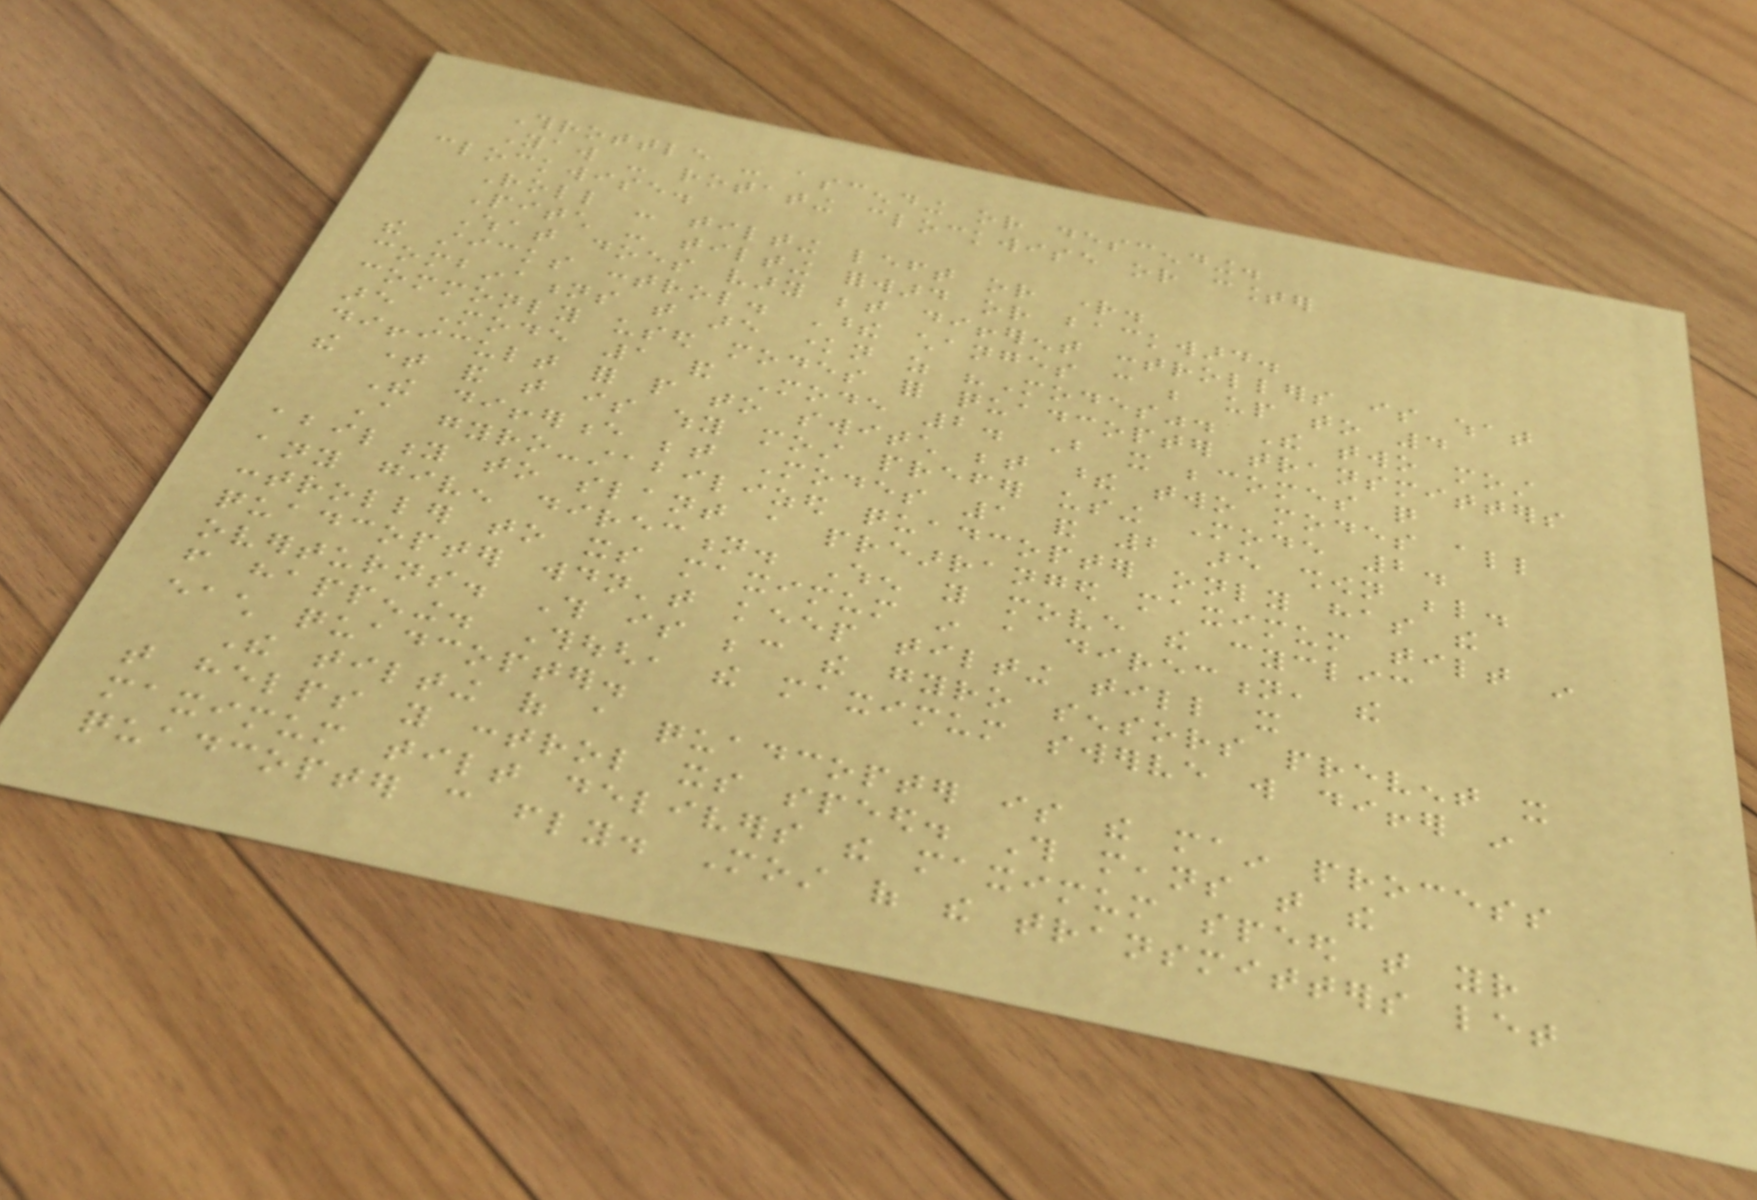Throttle - ascending or descending.
Yaw - rotating clockwise or counter
clockwise.
Roll - tilting left or right.
Pitch - tilting forward or backward.
What does vary between different controllers is what
the sticks control. These changes can be up to 4
combinations that are known as "Modes". The two most
commonly used modes for quadcopter transmitters
are Mode 1 and Mode 2. But it becomes quite
difficult for people to switch between these two modes all
the time and that is why most prefer using Mode 2.
The difference between Modes 1 and 2 are shown below.
A gyro-stabilized quadcopter only has the
ability to slant a prearranged maximum tilt in
any given direction. When you move the cyclic
controller to its maximum in a direction, the
quadcopter wouldn't keep tilting till it
overturns. This is because the gyro sensors prevent it
from happening. Though, the maximum swerve will differ in
each quadcopter.
The tilting of a quadcopter is the main process
that helps you control its speed. This means that the
maximum tilt delivers the maximum speed that your
quadcopter can fly. Most of the transmitters let
